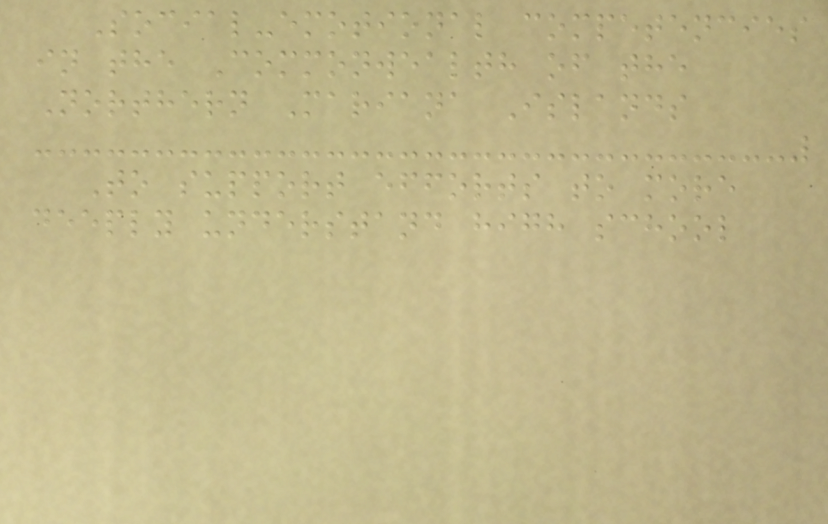Social-emotional competencies
in the Commonwealth of the
Northern Mariana Islands
To support efforts to more
deeply understand high school
